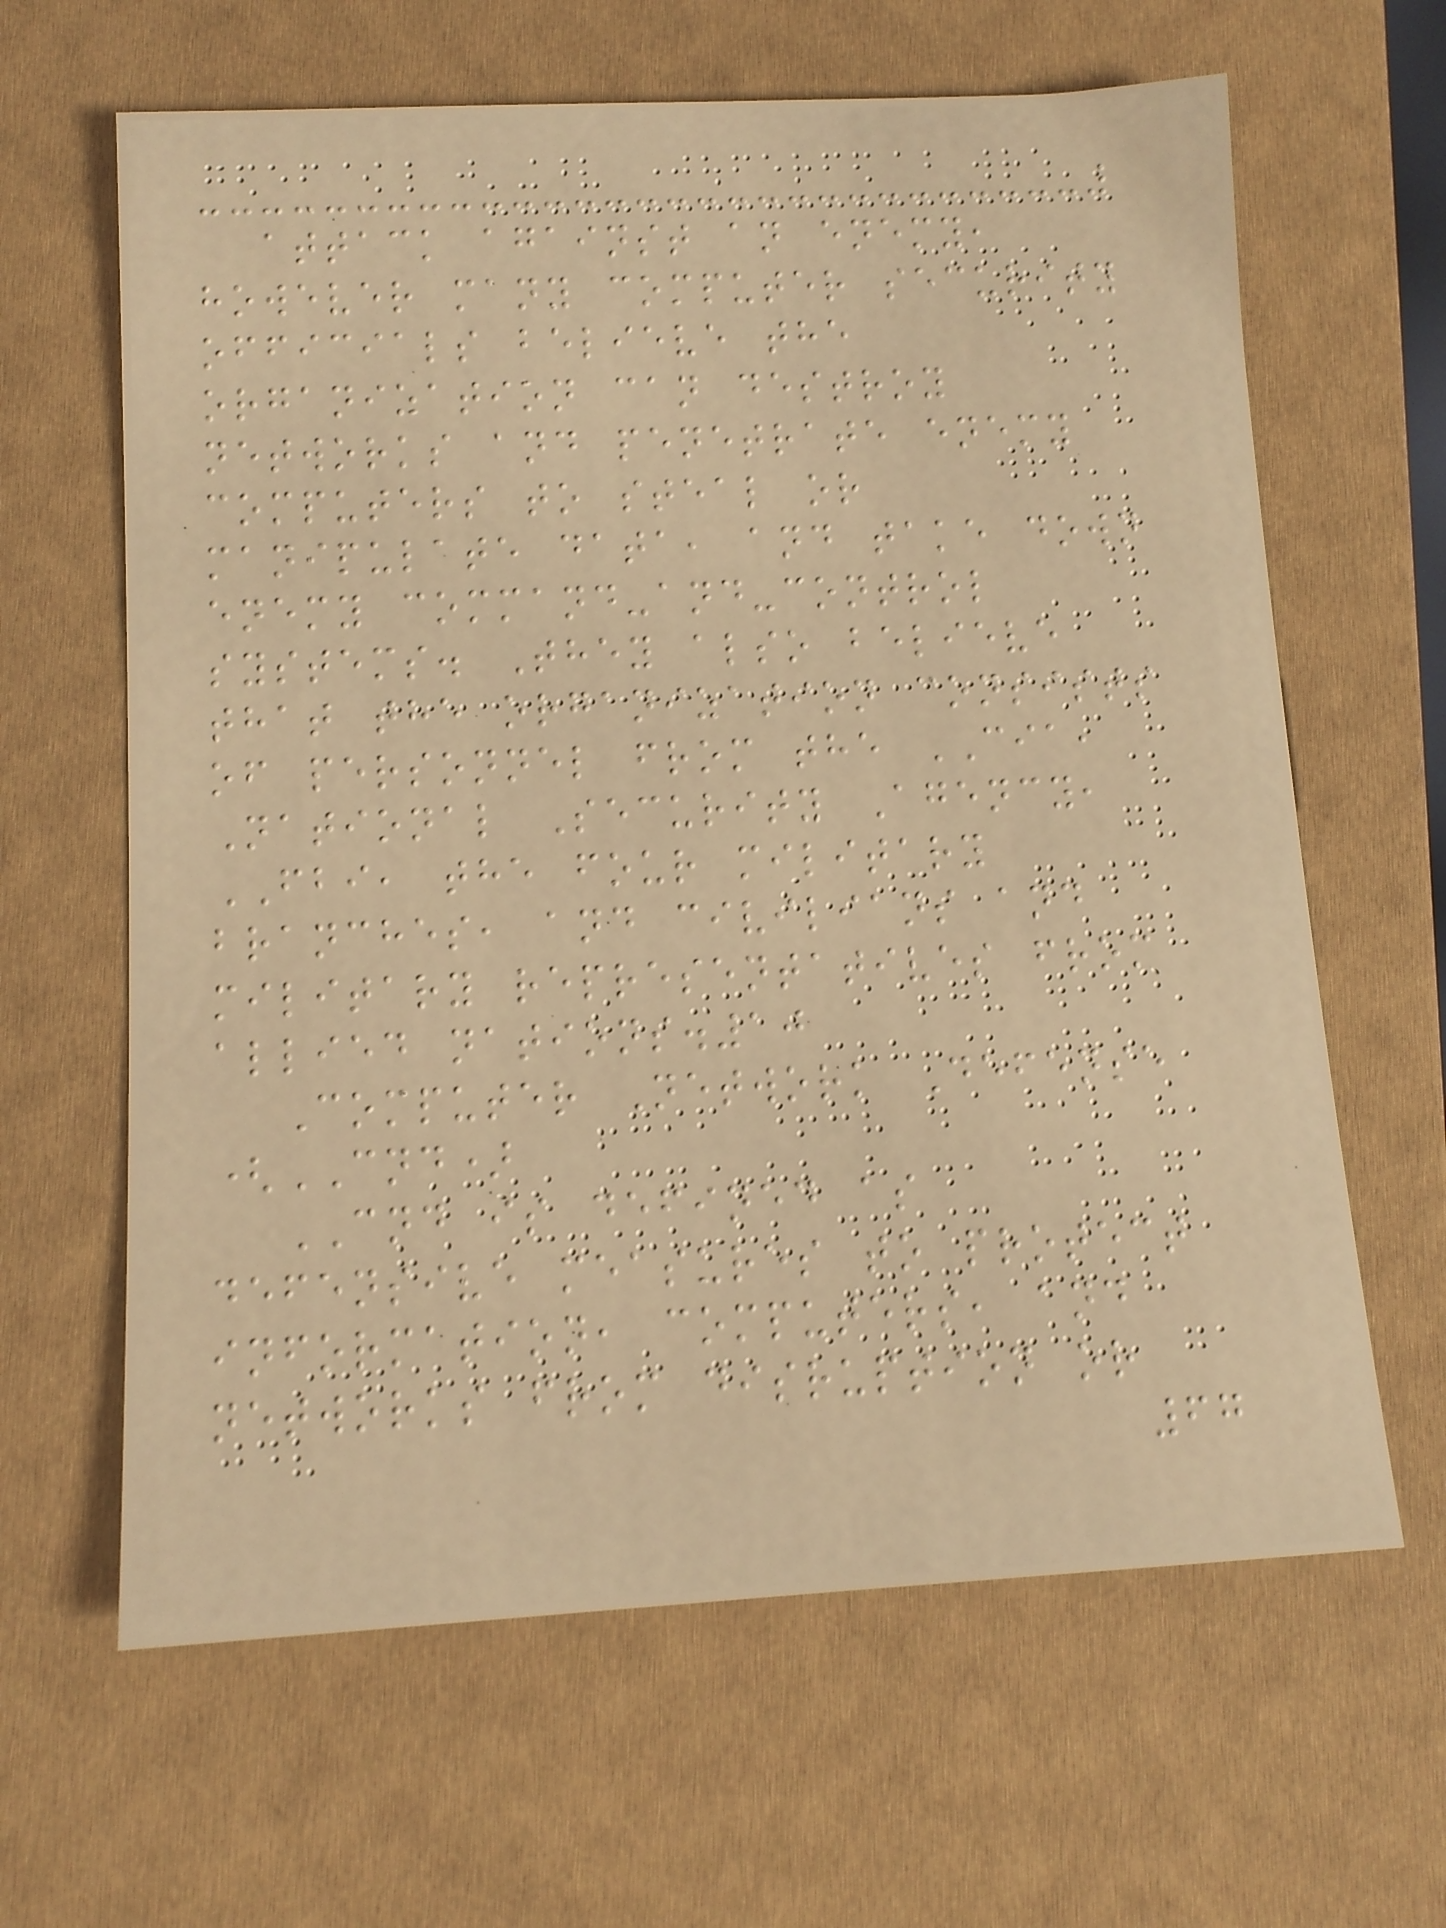attack against an enemy,
however many computer security
officials believe the
organization can destroy
networks and penetrate enemy
computers to steal or
manipulate data, and take down
enemy command-and-control
systems. They also believe
that the organization consists
of personnel from the CIA,
National Security Agency,
FBI, the four military
branches, and civilians and
military representatives from
allied nations.10
Computer Network Defense
(CND)
CND is defined as
defensive measures to protect
information, computers, and
networks from disruption or
67
